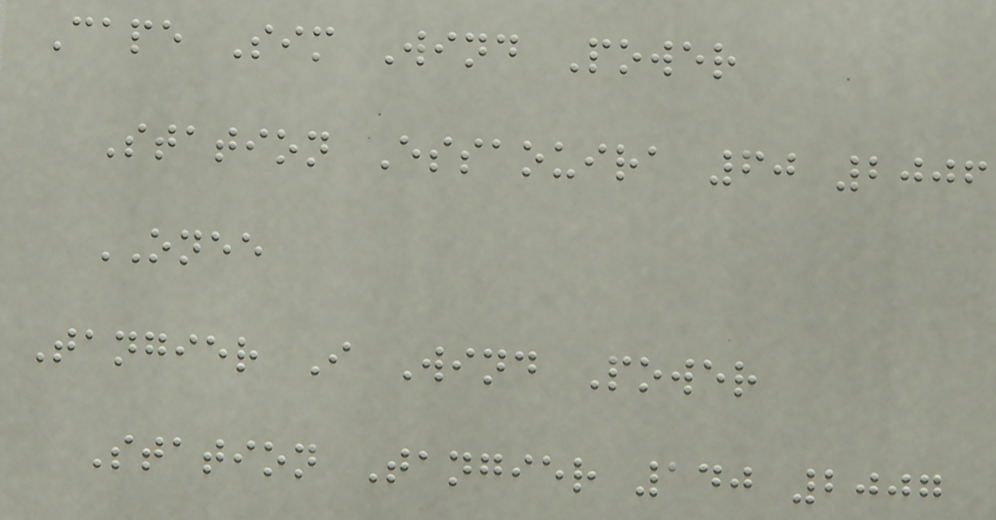Cape Sim Wind Power
Station Essaouira 60 2006
ONEE
Tangier I Wind Power
Station Tangier 140 2007
